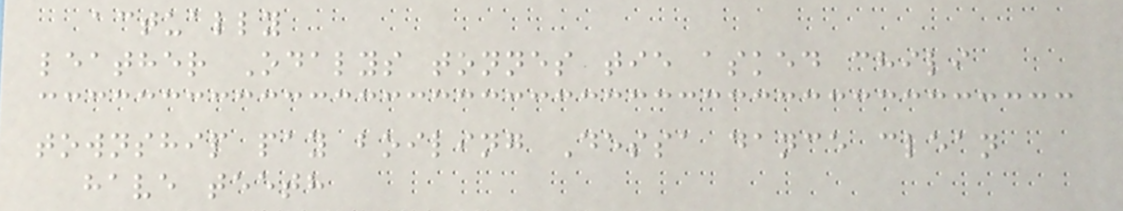actually
leather Odalys tonnes tie asked chili
township pay boiling Dessa dance clean
have teeth
